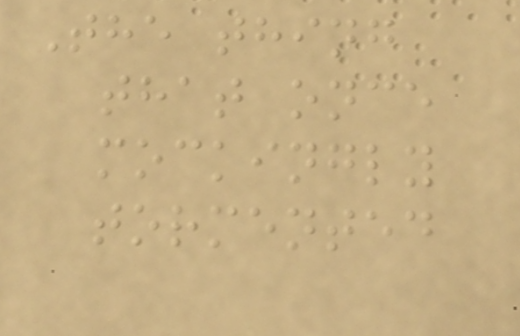The thing
that once
mockingly
tormented
